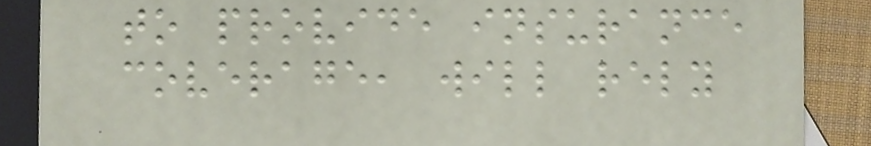to provide insurance
coverage, will rely
